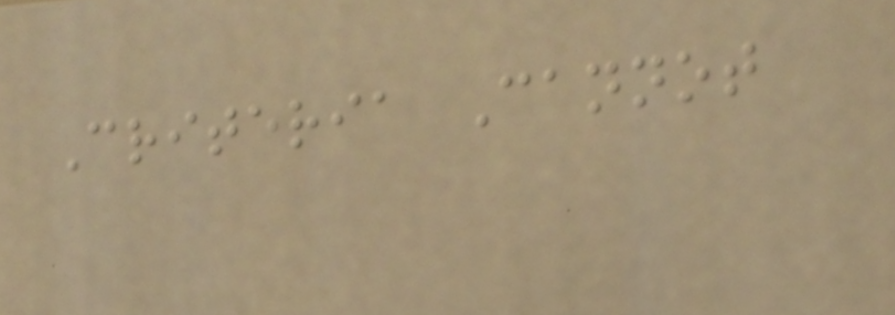Criteria Cannot
